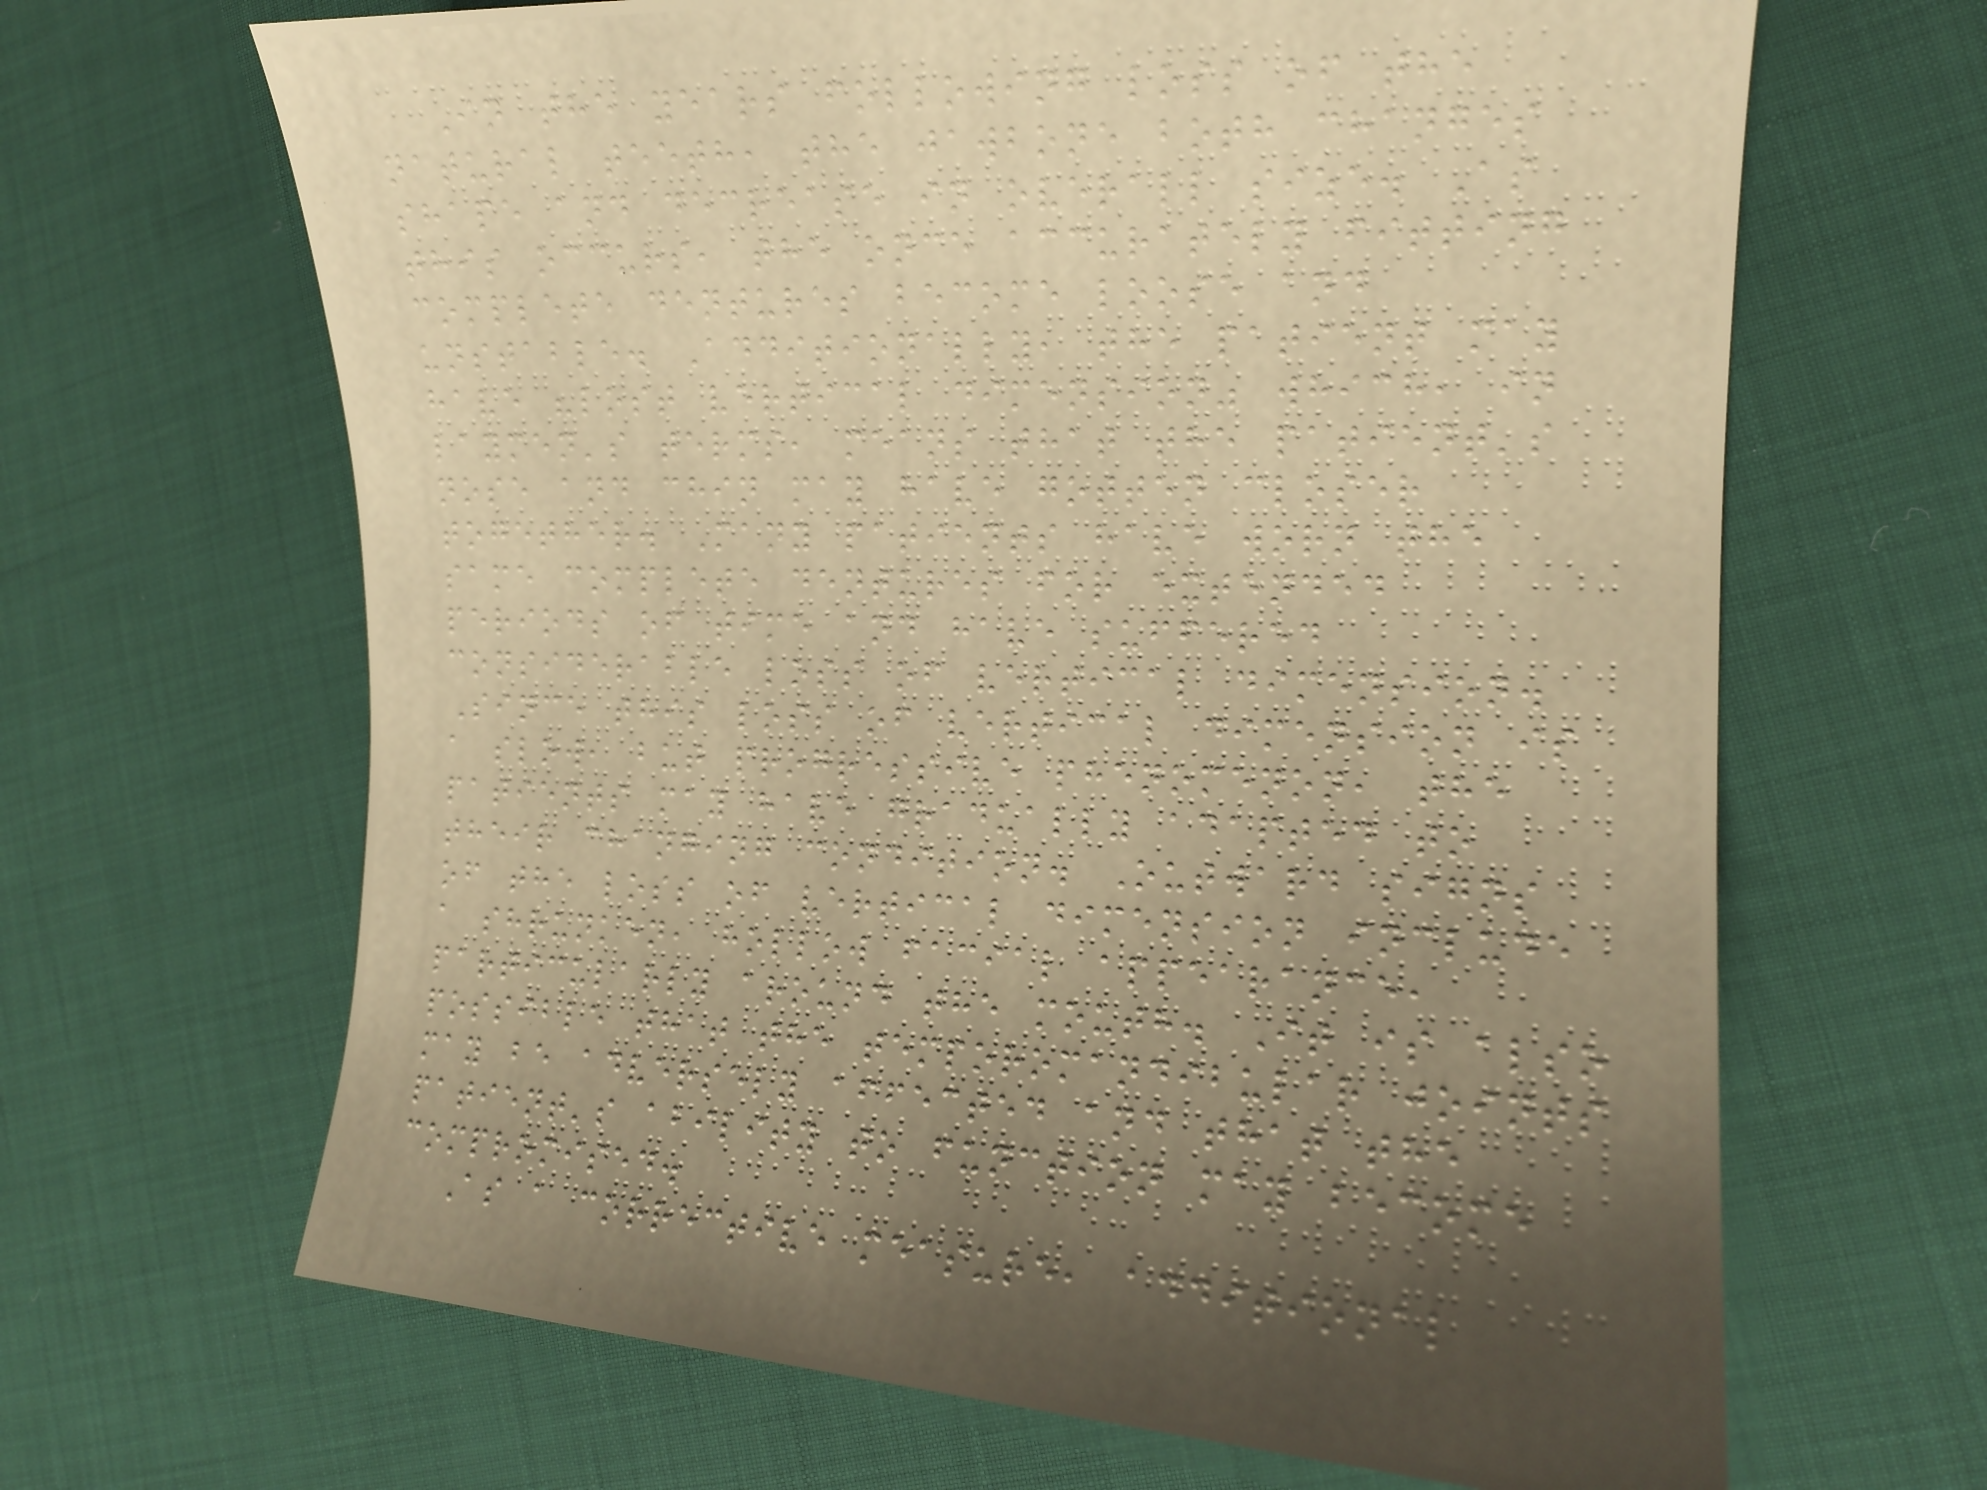In the years following loss of the
natural teeth, the jawbone both changes
shape and decrease in overall size. As
this occurs, the once accurately fitting
complete dentures become loose and
unstable. Additionally, the patient may
have "lost vertical dimension" which, in
laymen's terms, means that the patient's
nose and chin may have gotten closer
together. Many patients have worn the
same complete dentures for extended
periods of time and have suffered
considerable loss of vertical dimension.
Since this loss of vertical dimension is
a slow, but progressive phenomenon, the
patients may have gradually adapted to
their changing condition. Outward signs
of the loss of vertical dimension include
a shrunken, hollow facial appearance,
particularly around the mouth. It is also
possible that the temporomandibular joints
may be adversely affected and that the
patient's ability to function may become
compromised.
As a corrective measure, additional
